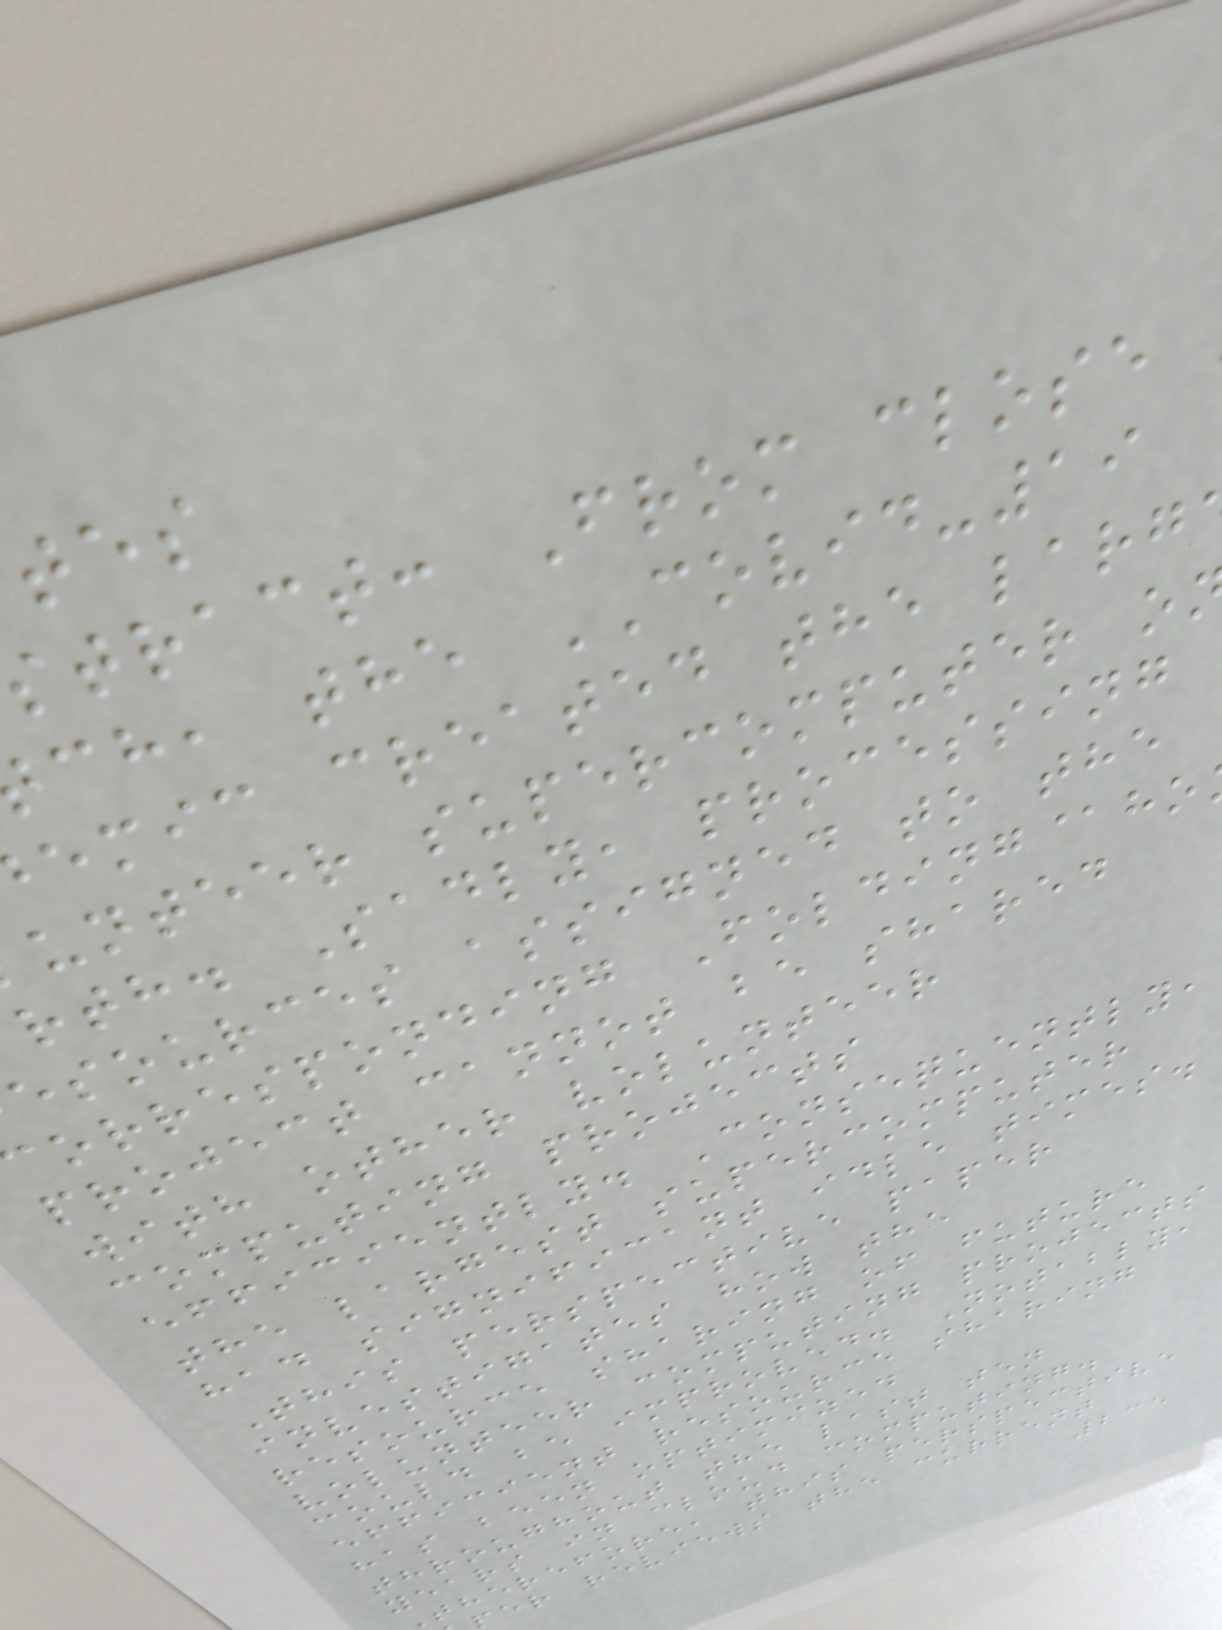tract: From close
ch, the COVID-19
emic created the larg
unteer supercomputer o
rth. Sadly, processing
esources assigned to the
orresponding Folding@ho
project cannot be shared
with other volunteer
computing projects
efficiently. Consequently,
the largest supercomputer
had significant idle times.
This perspective paper
investigates how the
resource sharing of future
volunteer computing projects
could be improved. Notably,
efficient resource sharing
has been optimized
throughout the last ten
years in cloud computing.
therefore, this perspective
er reviews the current
235
